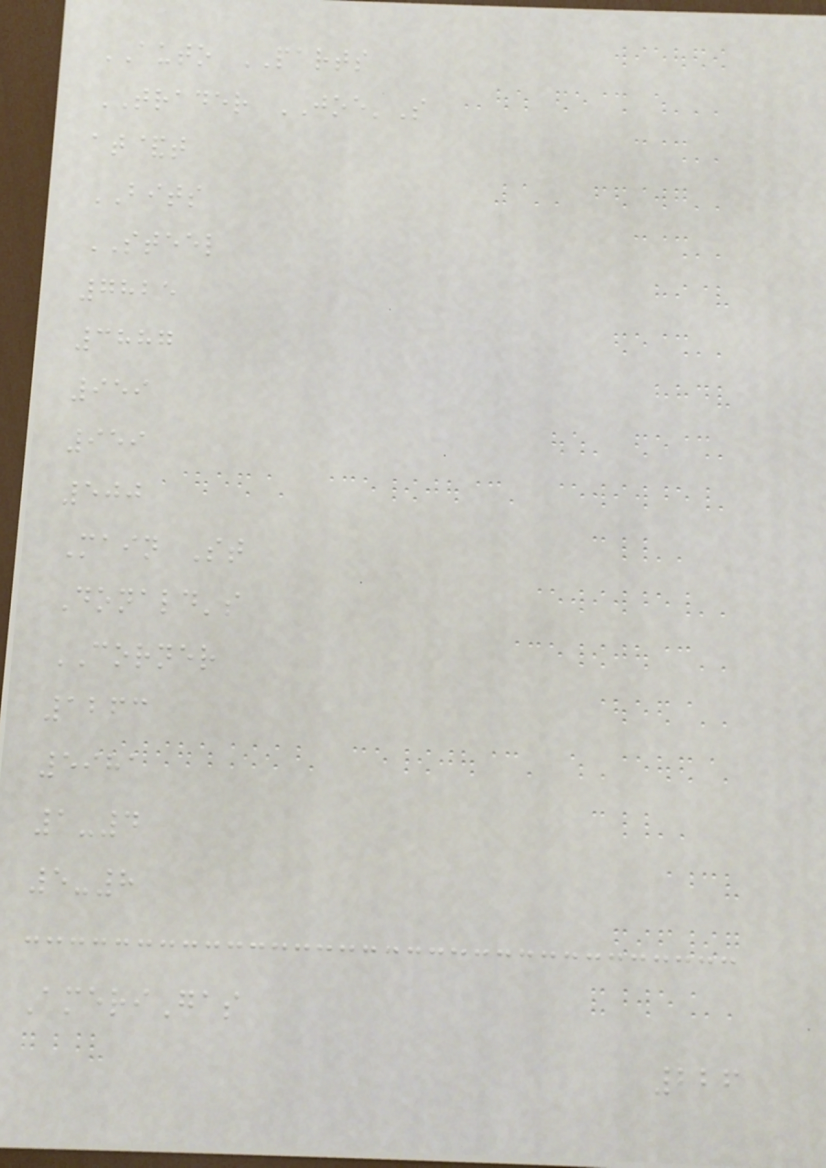AUTO PARTS
TRADER JOE'S
at&t
BITS
STEEL
7825
3887
959
959
500
Main St
Donald's
CORNER
1263
5981
1-4
5-8
AmeriGas
226
